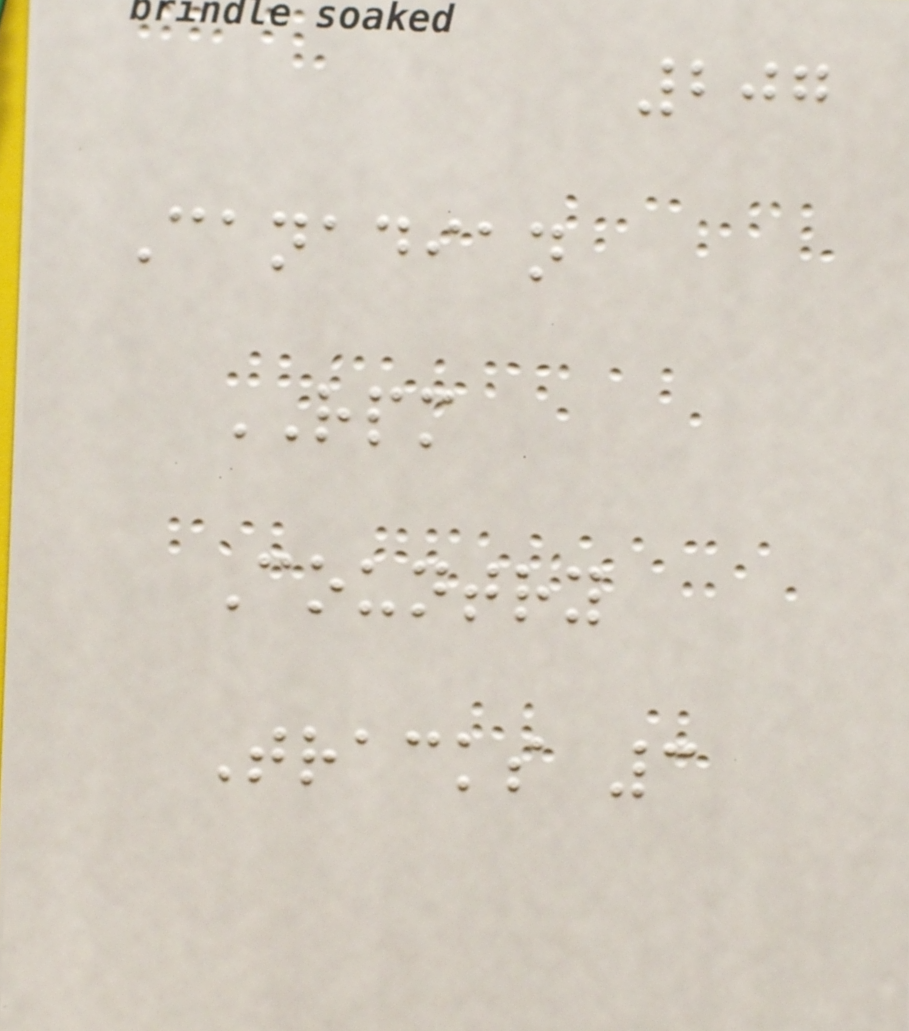207
Canadian
RPM
Country
Tracks 3
